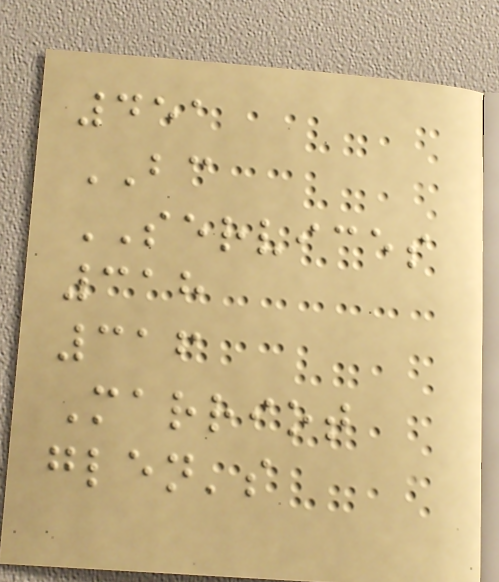451
BC
SERVICES
318
316
Marriot
glen's
